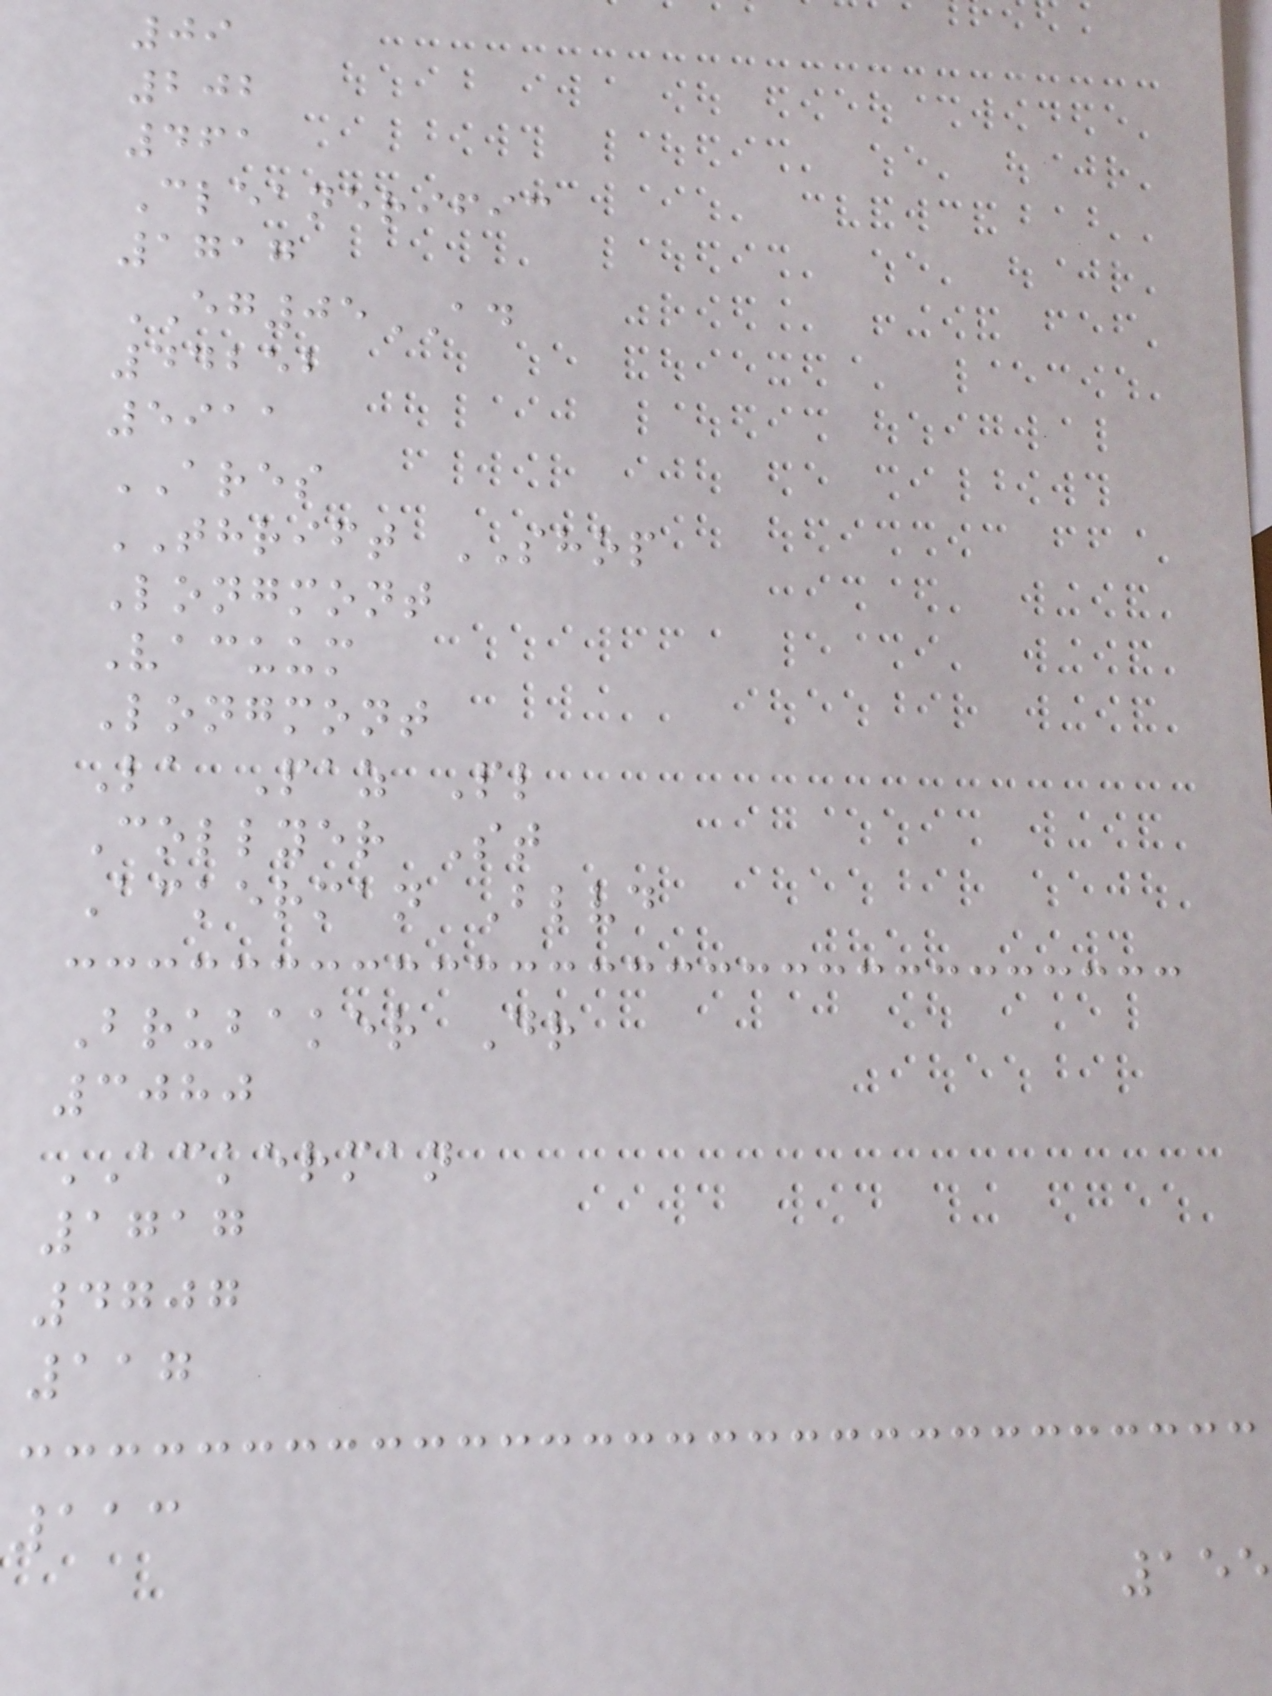09
202
461
Cleanerific
1717
EG05AD
44252
5911
ARES
THRIFT SHOP
Longmont
Vacuum
Longmont
La Paz Pl
Collyer St
Ackerman Blvd
Brubaker Dr
3080
ACKERMAN
1717
4707
117
113
155
